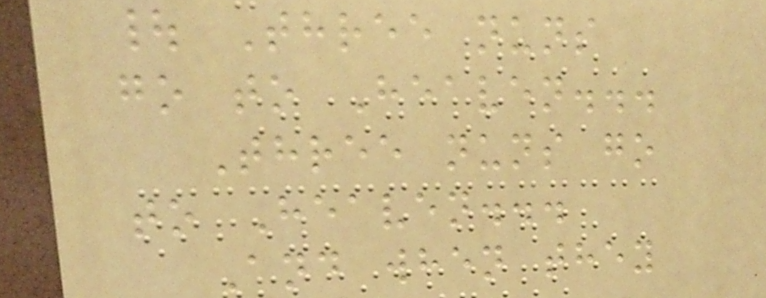| Three nuns
go to Heaven...
Three nuns go
to Heaven...
And when they
